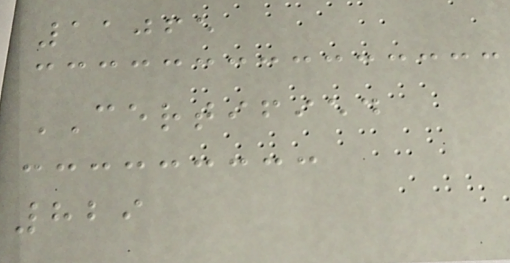11065
CERTIFIED
829
